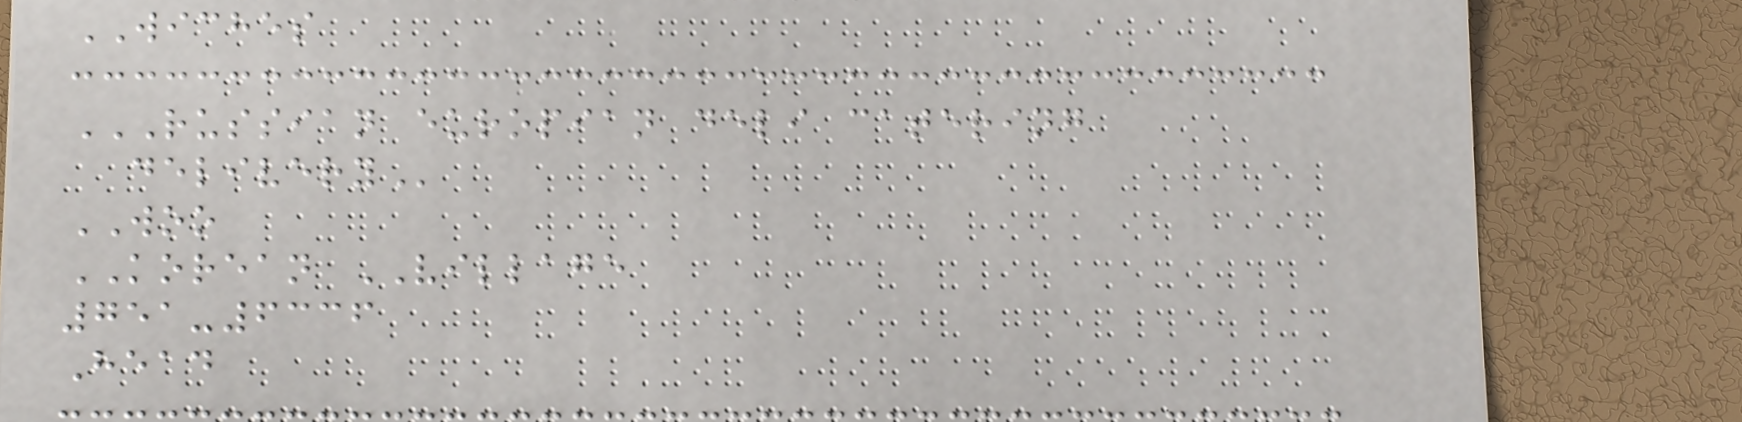WICHES
RUSSIAN EUROPIAN DELI CATERING
DELIVERY
WOO
KOREAN VILLAGE
751-6336
Head
